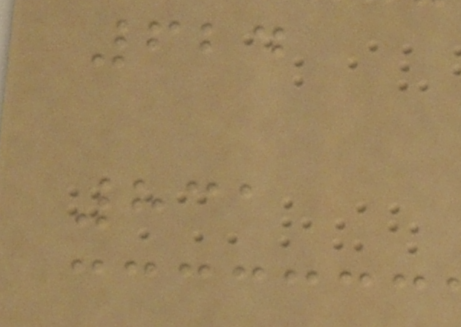624
831
